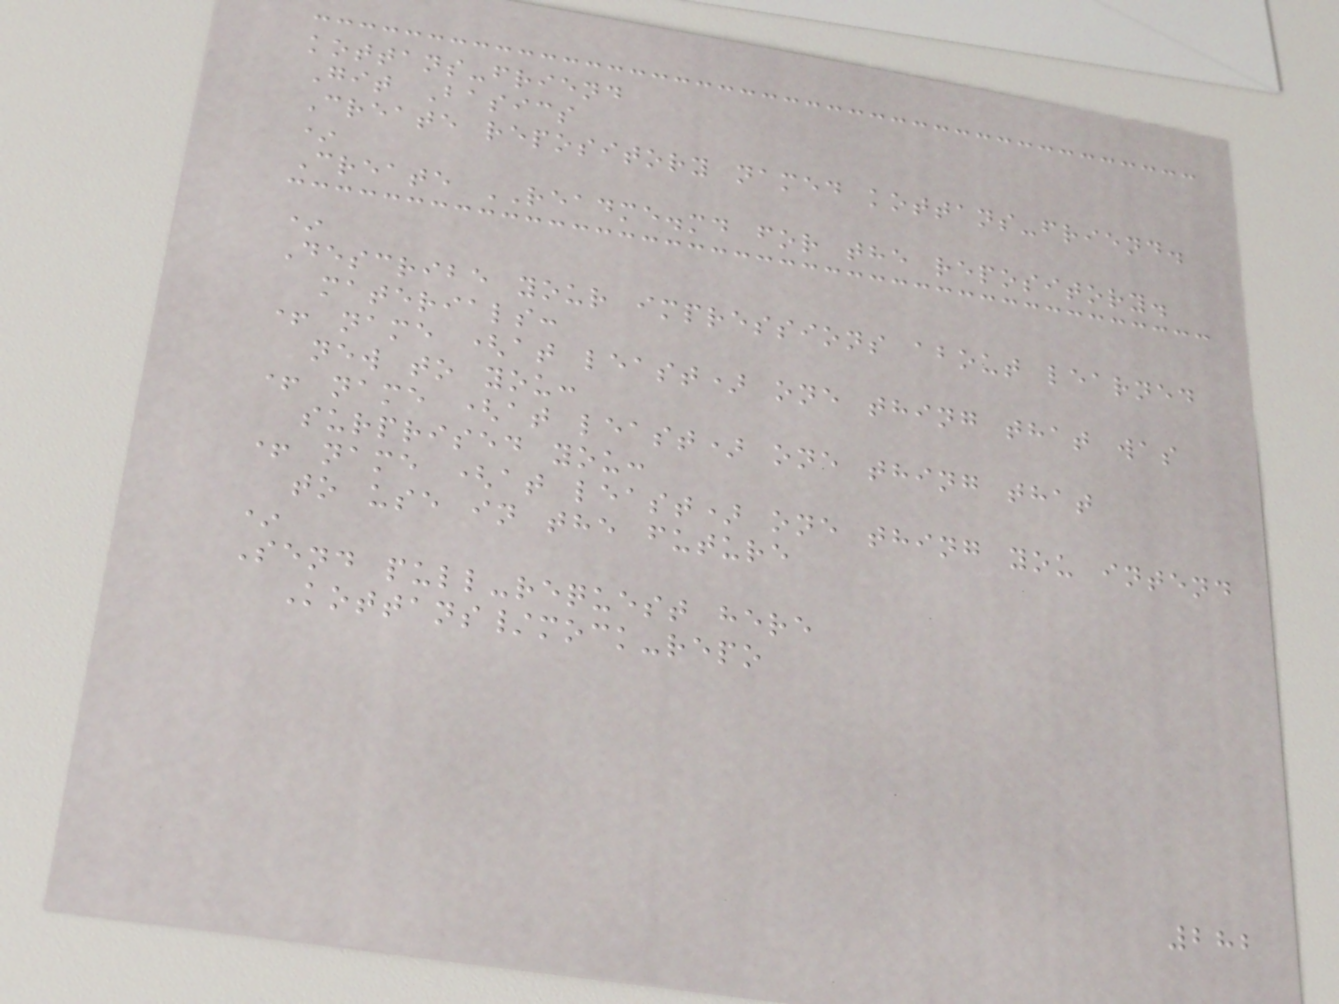kottans-friend
Git Basics
Create repository named kottans-friend.
*
Create README.md for the repository.
*
Describe your impressions about learned
materials:
+ name (at least) one thing that was
new to you:
+ name (at least) one thing that
surprised you:
+ name (at least) one thing you intend
to use in the future
*
Send pull-request here
Kottans/mock-repo
282
